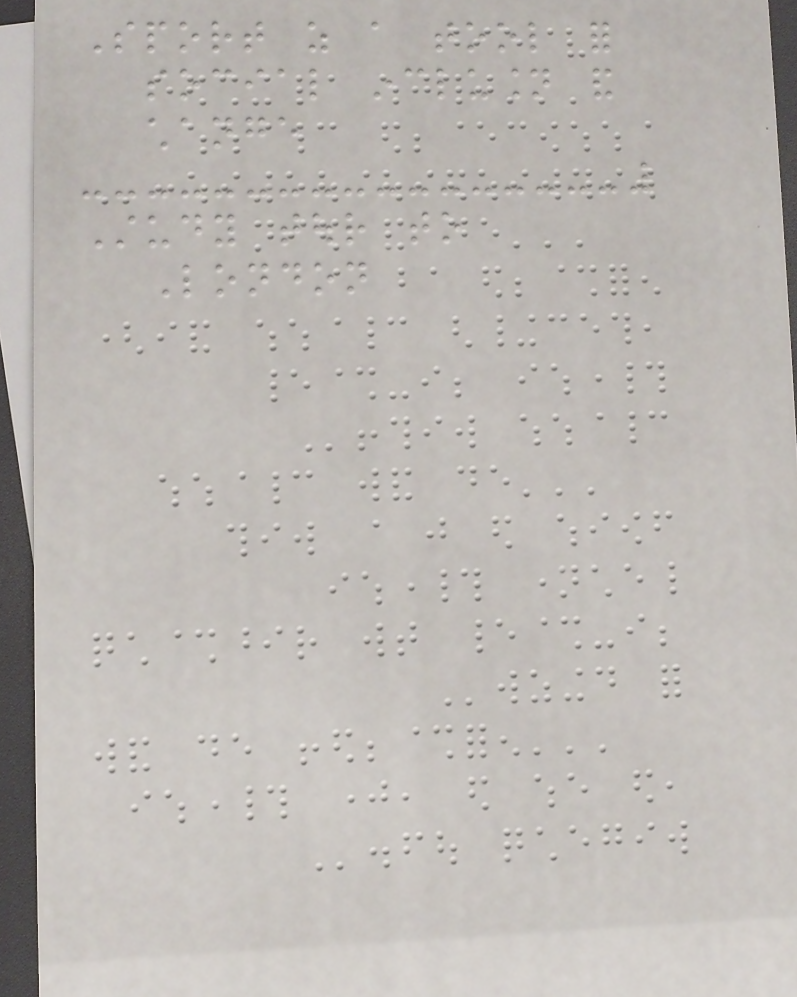Sport as a tool for
social inclusion and
change
Study tour to
London
